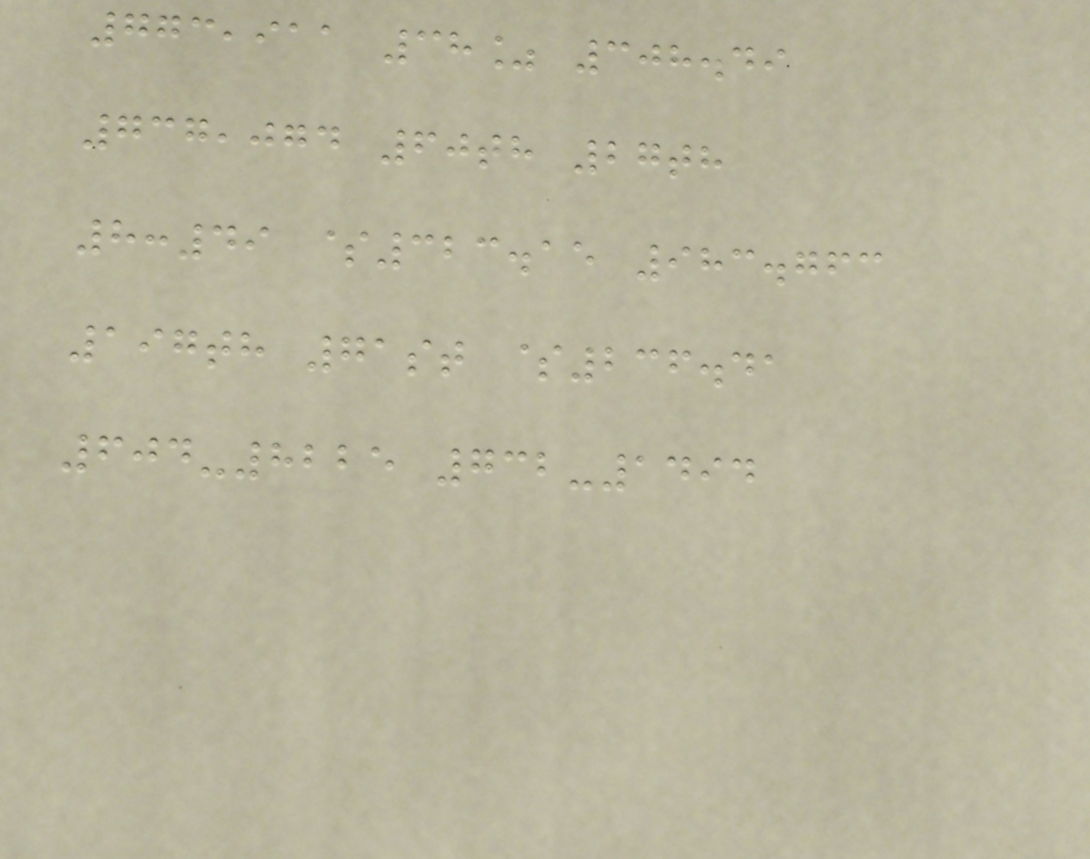773,911 38% 308.49
737,074 60th 27th
8:49 $323.15 983.763
197th 71st $236.41
604-8225 732-1494
